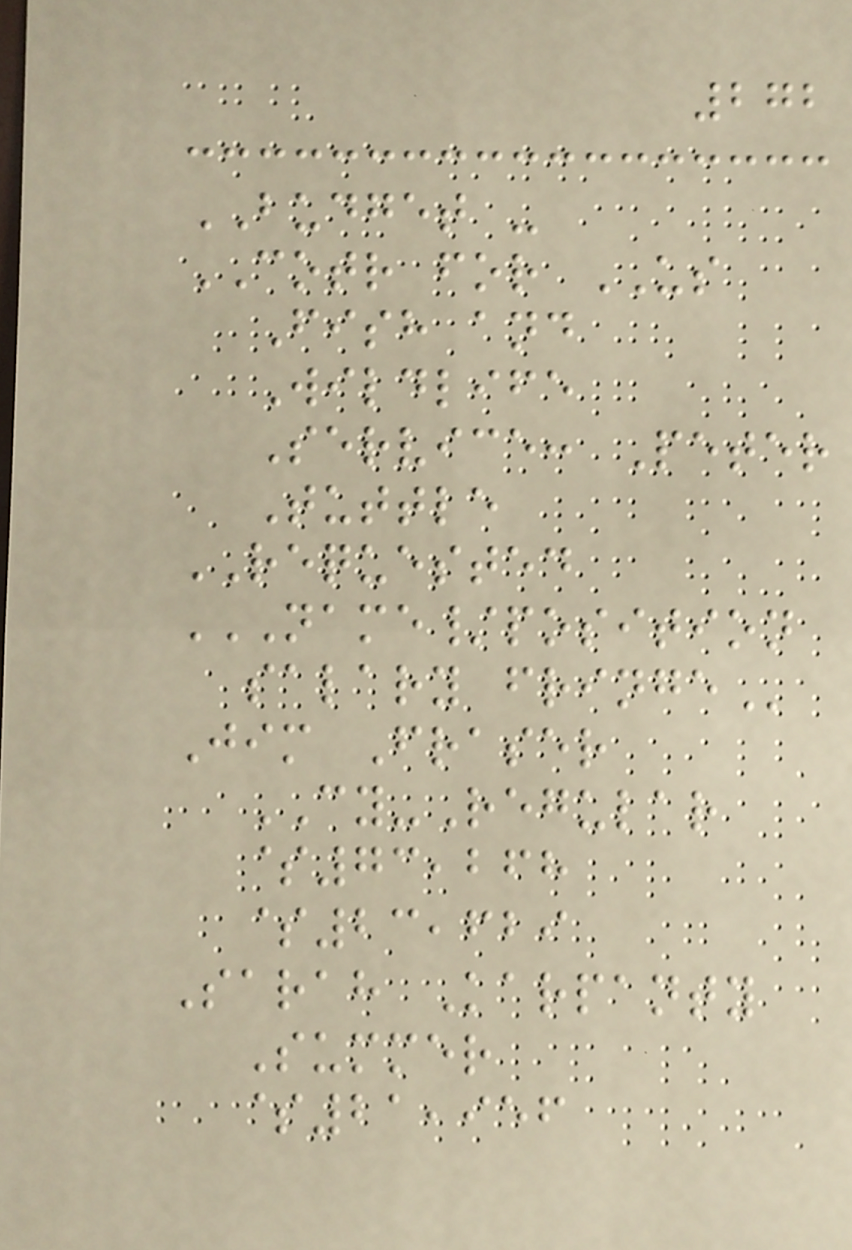272
BUDGET -
COTR for US
Fish and
Wildlife
Service: Peter
Tuttle
REQUESTED
NAME/POSITION
SALARY FRINGE
Jim Fraser
CY-Regular
$73,268
$23,629
Sarah Karpanty
Summer
$21,956
